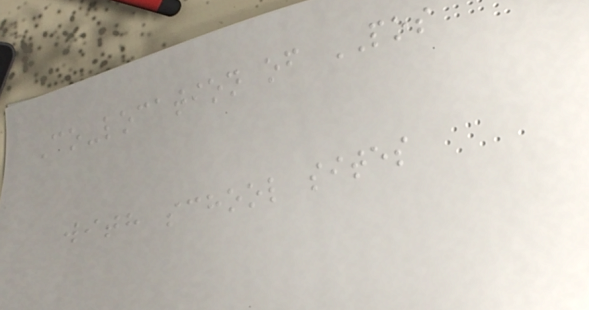Co-location of POS
with school sites
